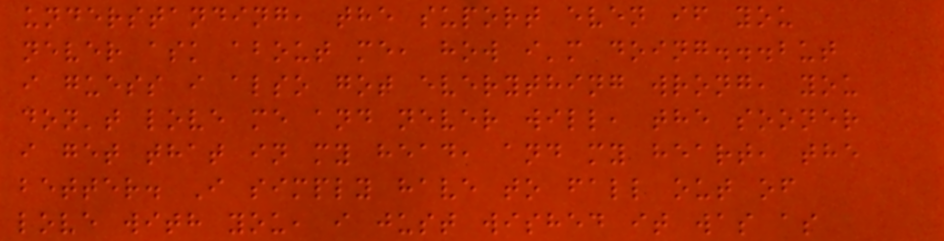understanding, the suport even if you
never ask about me, how i'm doing...but
i guess i also got everything wrong, you
don't love me and never will, the sooner
i get that in my head, and my heart, the
better. I simply have to fall out of
love with you, i just wished it was as
